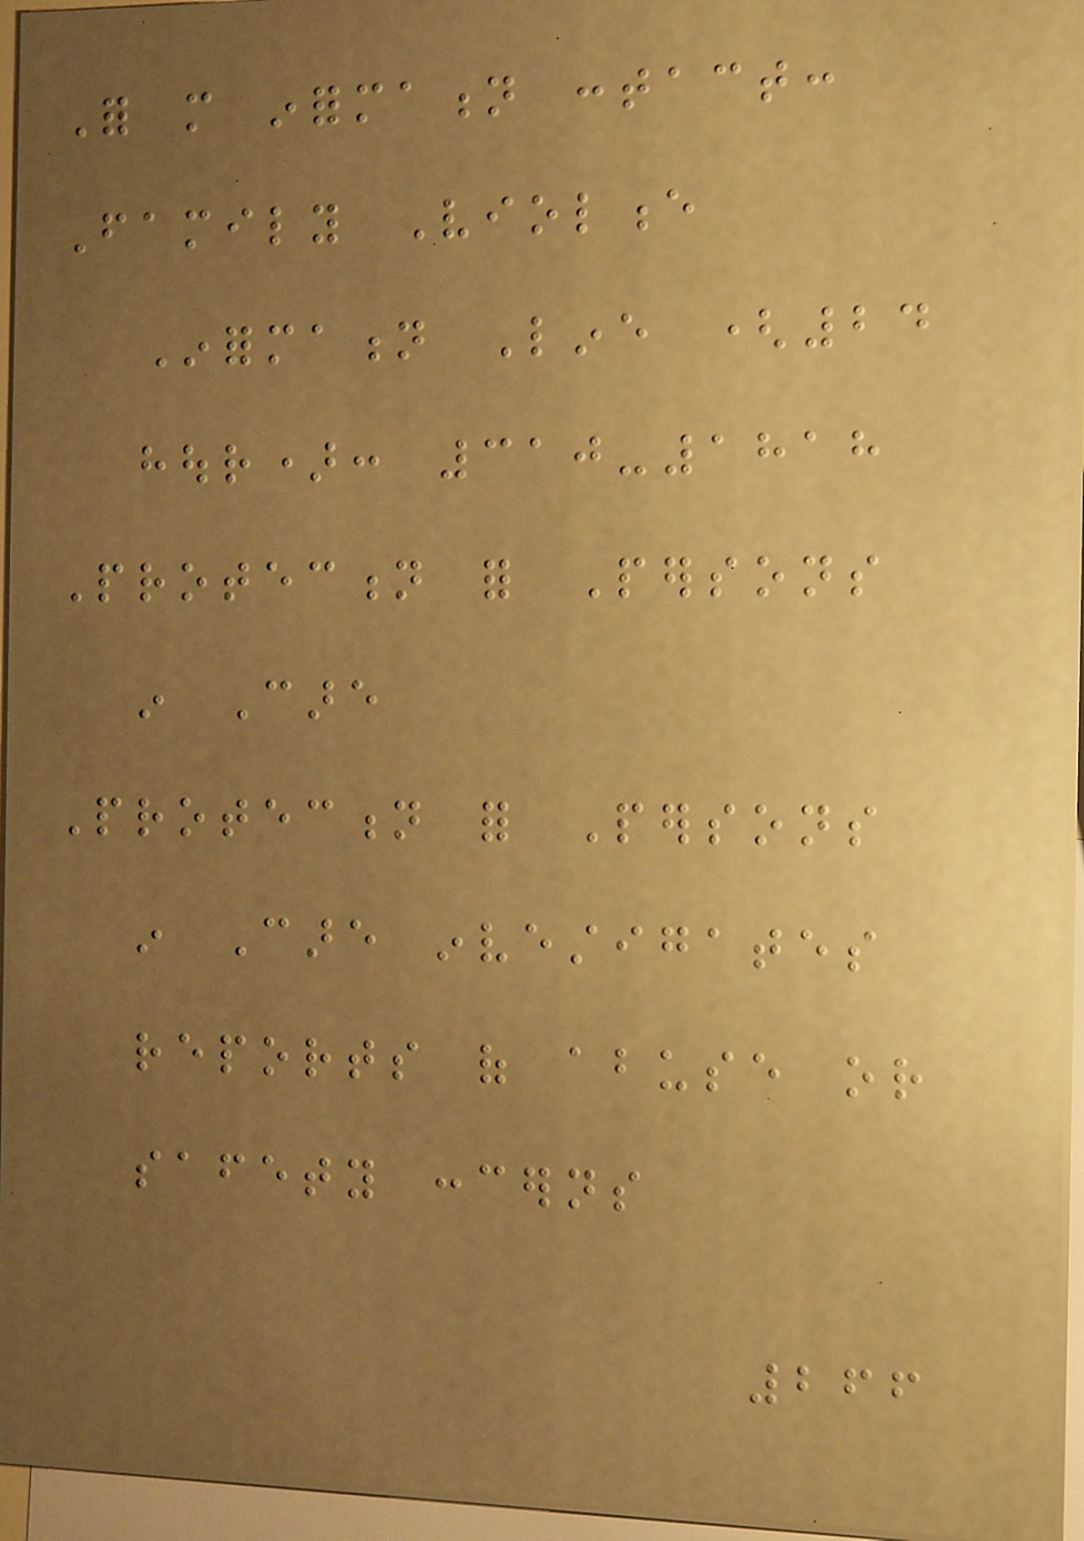For more information contact:
Family Violence
Information Line (24
hour): 310-1818
Protection for Persons
in Care
Protection for Persons
in Care investigates
reports of abuse or
safety concerns
266
